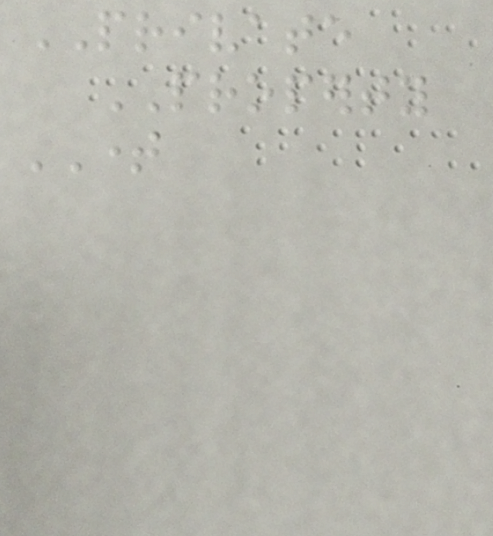PRIVATE
PROPERTY
TIME
